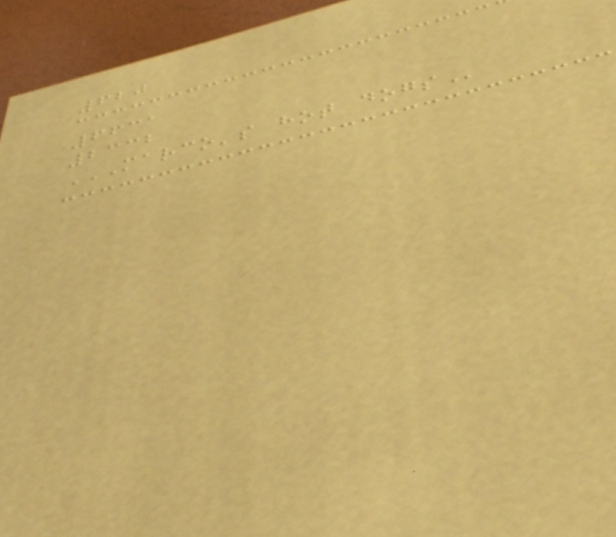620
6631
2332
MARCO'S HOT DOGS
